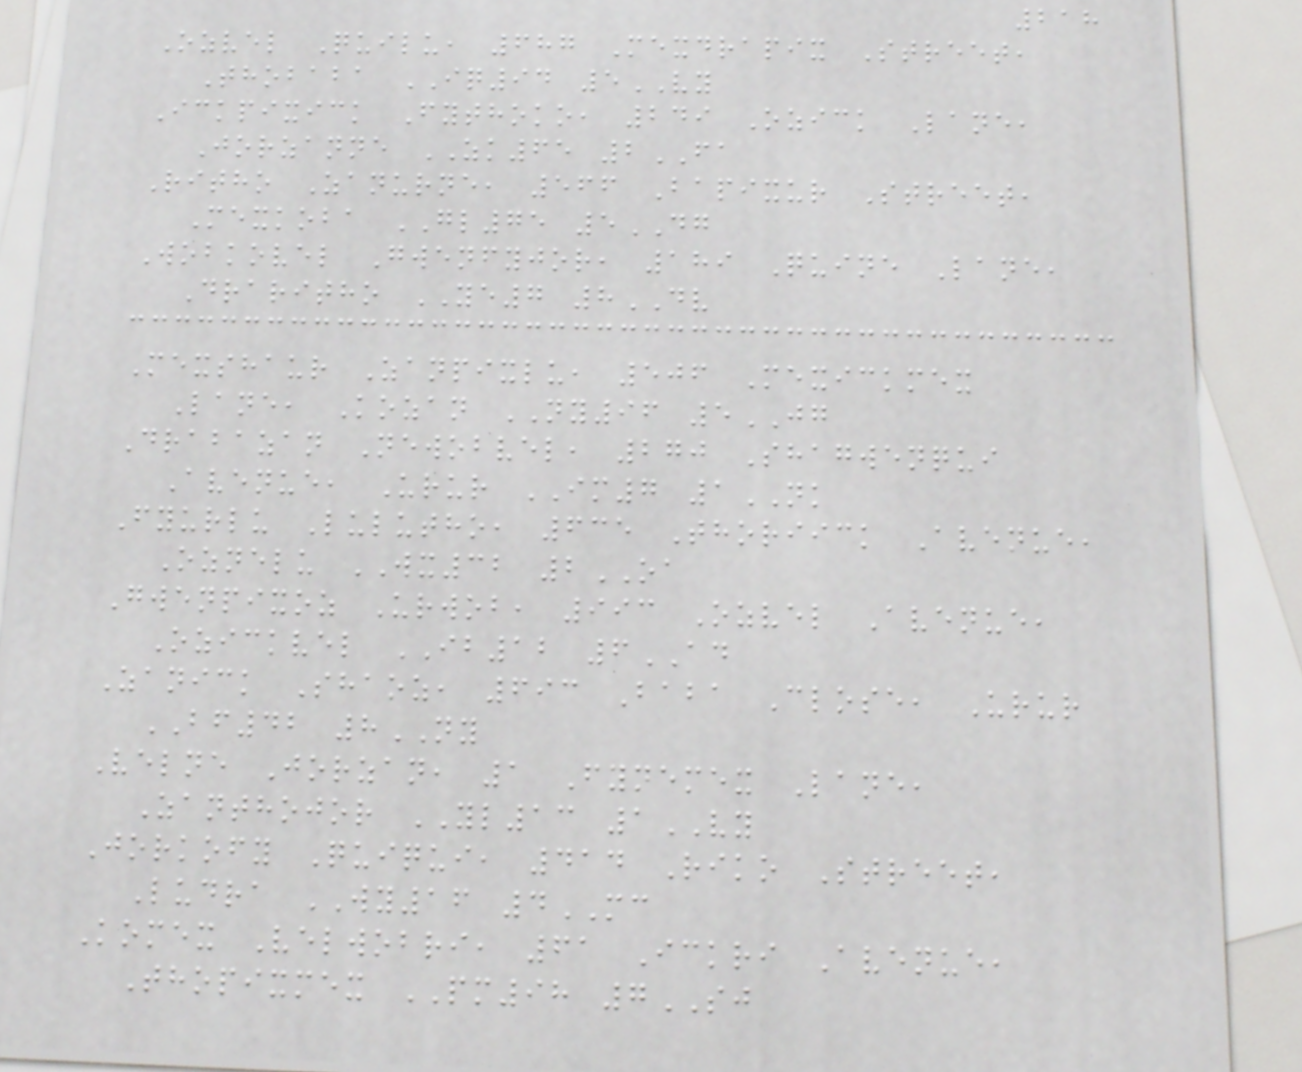218
Ozvel Quilu, 687 Mexdrapix Street,
Thobaba IQ94 5VY
Ickpixick Fythoko, 249 Ozick Lane,
Jorzanne ZK65 2FA
Ritho Zanurne, 566 Bapixur Street,
Mexkoba GL75 5DG
Wobkovel Gwenfyjor, 189 Quine Lane,
Draritho YE7 8DV
Mexshaur Zanpixlu, 506 Mexickmex
Lane, Kozan NY96 5JG
Drabazan Newobvel, 270 Shagwenqui
Avenue, Urur IM7 1NK
Fyurlu Lulutho, 635 Thoriick Avenue,
Oznelu WX32 2OA
Gwenpixoz Urwob, 993 Ozvel Avenue,
Ozickvel IB12 6AD
Zanick Shaoz, 693 Baba Close, Urur
BF42 8NY
Velne Jorzan, 1 Fynemex Lane,
Zanthojor YL13 1VY
Jorkofy Quiqui, 414 Riko Street,
Ludra WY16 4MC
Komex Velwobri, 61 Ickri Avenue,
Thopixmex PM98 7SJ
